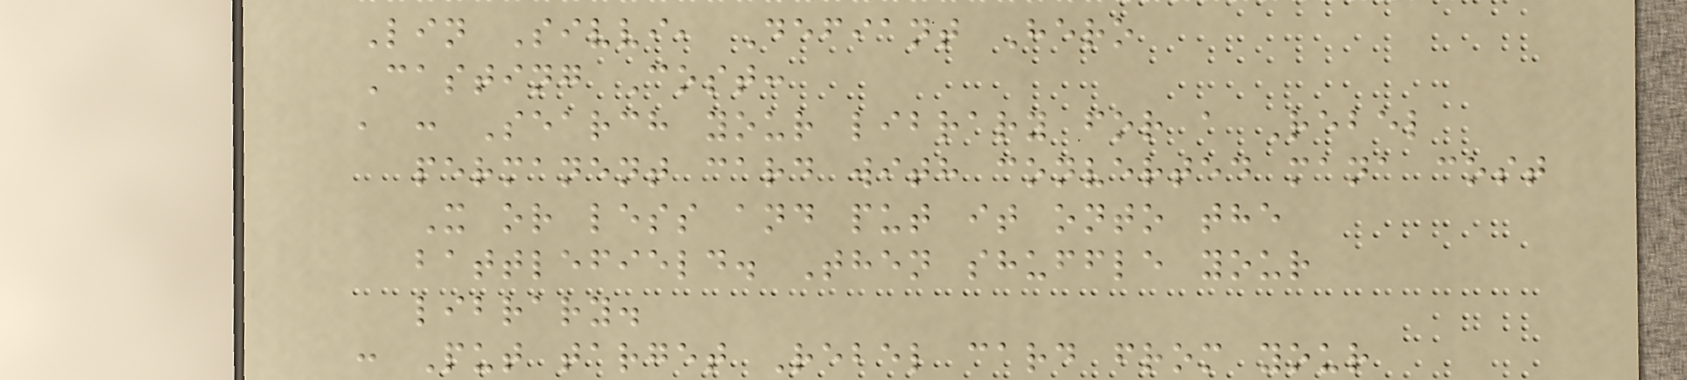Lin Sivvi, Defiant Hero
Casting Cost:
, : Search your library for a Rebel
permanent card with converted mana cost
X or less and put it onto the
battlefield. Then shuffle your
library.
: Put target Rebel card from your
